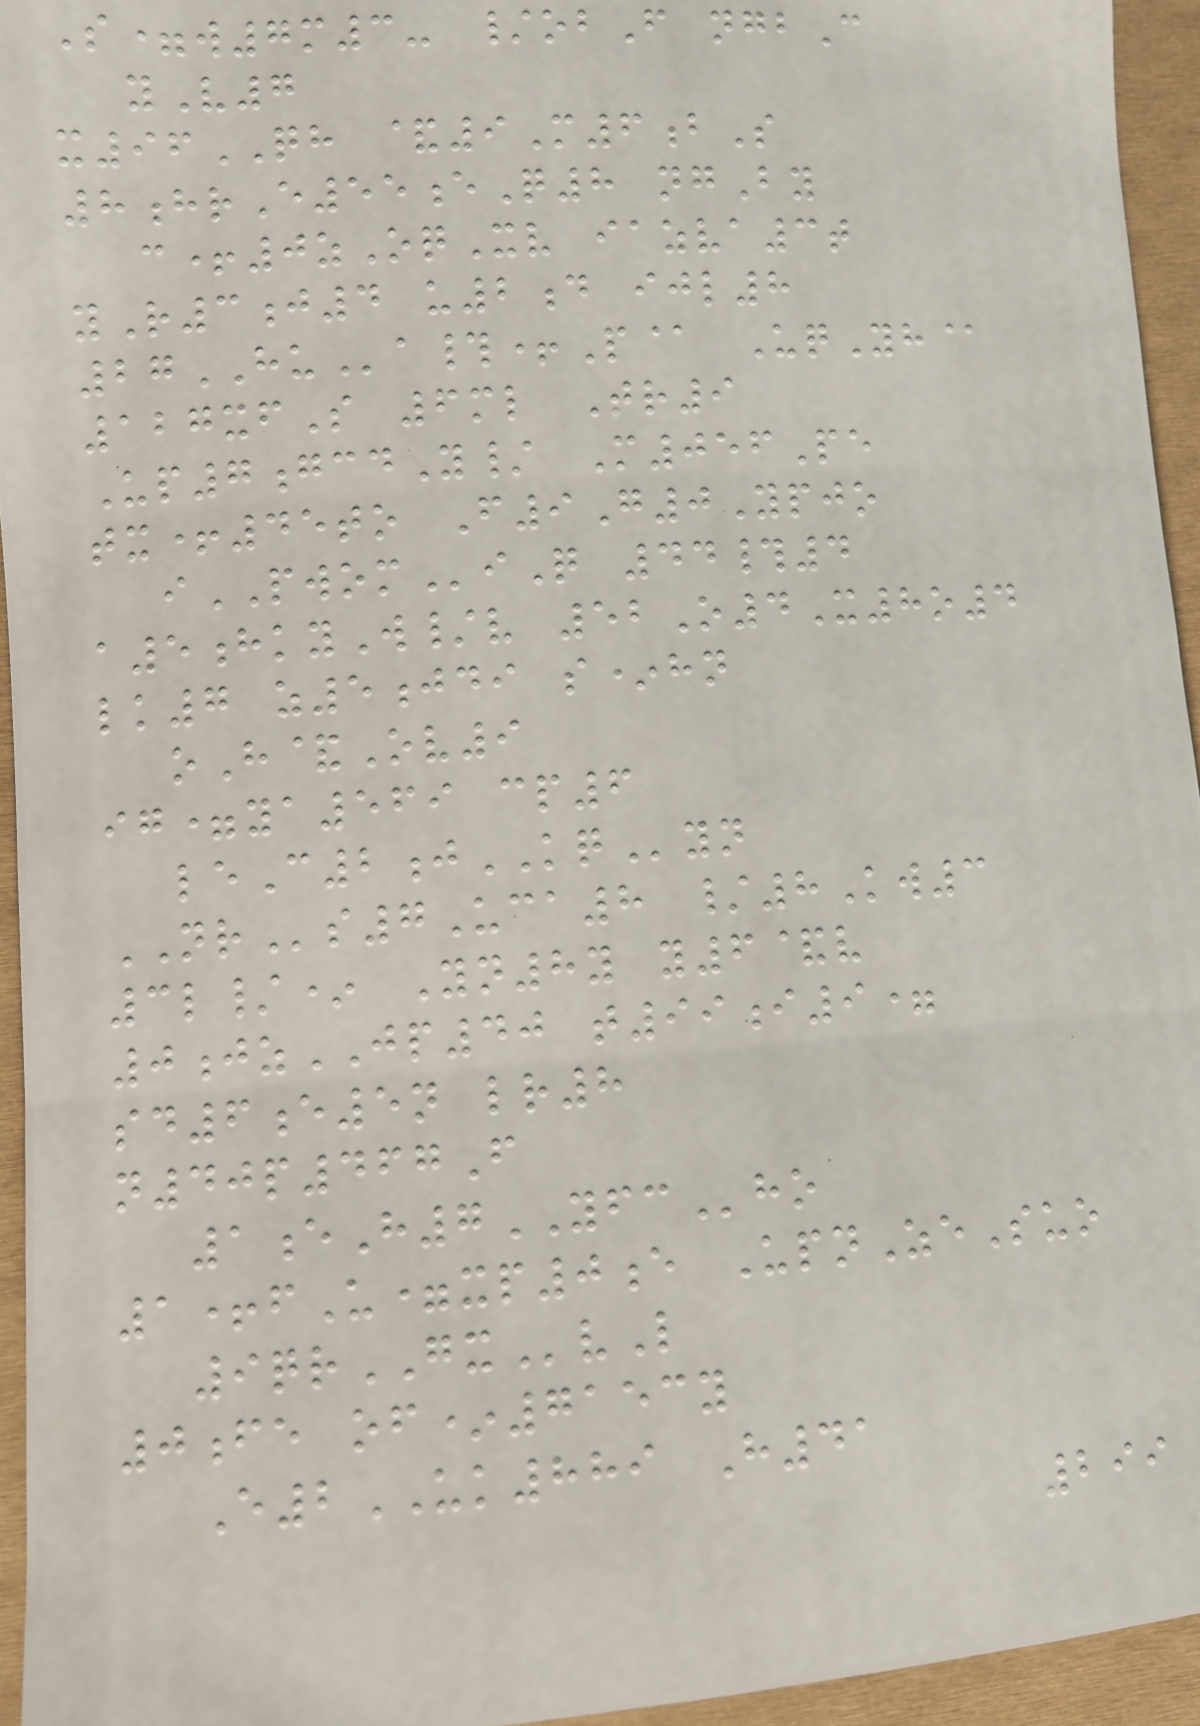S=w7m3- /obF ngbC
yV7
x96QH &9M6bS
8hrE55eQ8 ngBy
c+0zOqXv iazva3t
yR3j4 u2d ijl8
27HUa#+P@ UqYh@
127xfS 6ml Tr9
Up7gcdY/ M056Pe
tx+45to F9G0Ypjo
iPWOMiQ 44#4
a5hkyW/v 52O4X8o4
lk7 z5jdi s*hn
oH&Ov9
ig=ya569 cp6
leC2jKQyn
NRs7Uca8 /8Kw3
3l/* Yn8y y6&v
0jzJP40 t99i9=
sd6e5n lr8
n40p467F
1eH7YFCho
1+fU=xp0e UpnZeSuo
9qrGXvL
0fe of*7153y
E2UK889 H41
299
